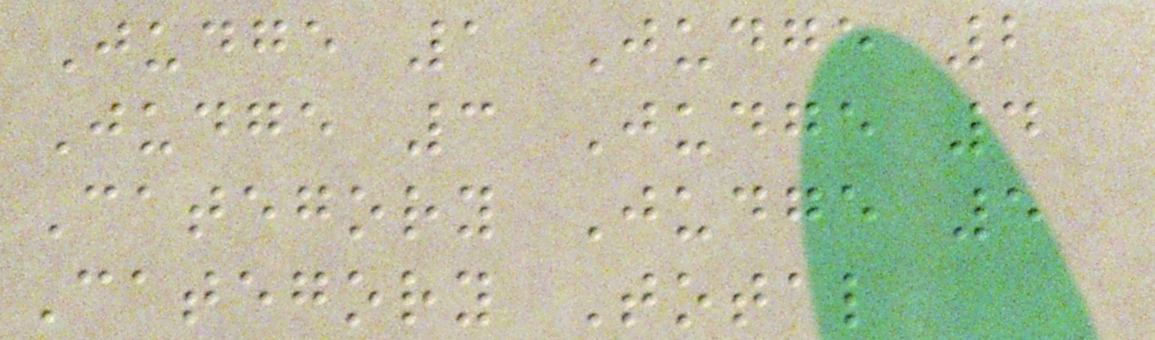Judge 1 Judge 2
Judge 3 Judge 4
Category Judge 5
Category Total
